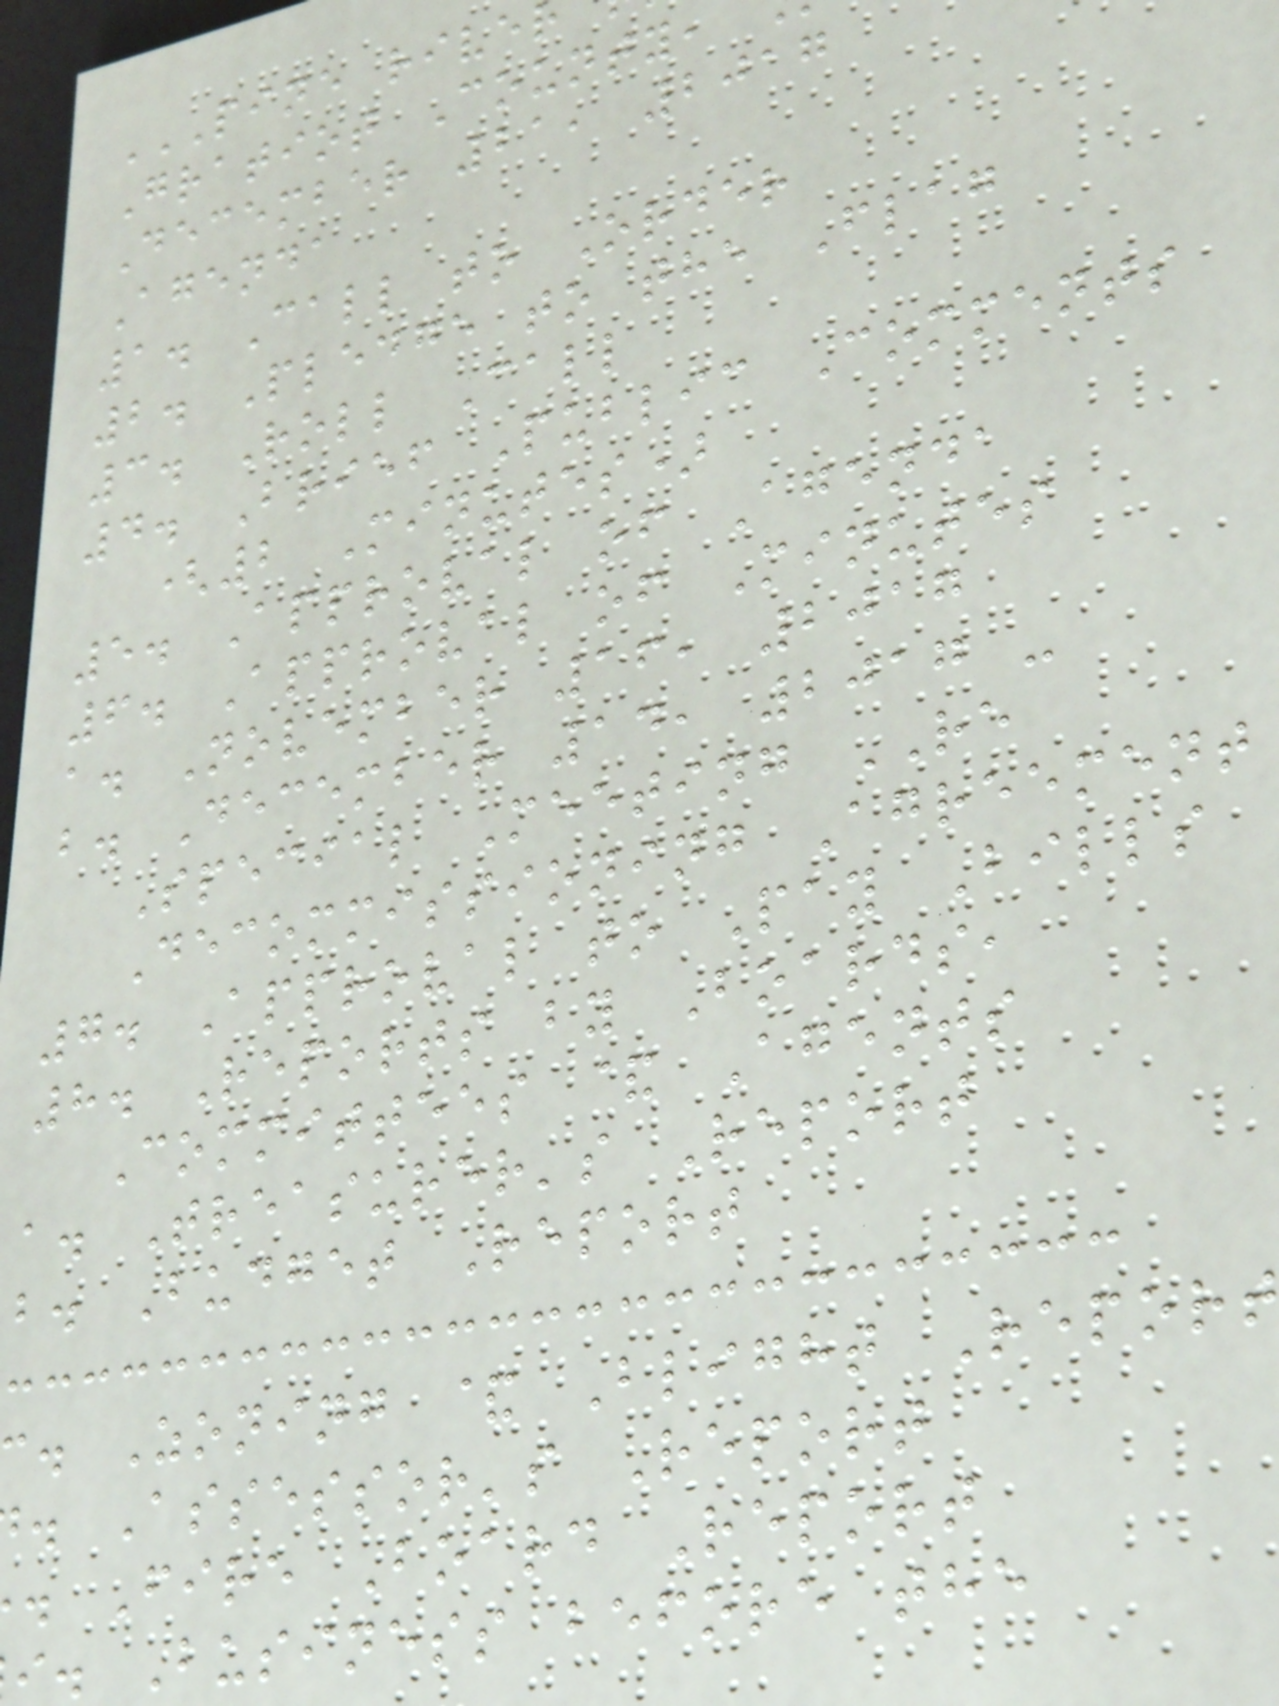Gratiot County,
December 21, 2017
Agenda
1. Call to Order
2. Pledge to the Flag
3. Roll Call
4. Brief Public Comments
(2 Minutes)
5. Approval of Agenda
6. Approval of Minutes
a. November 16, 2017
b. December 14, 2017 -
Special Meeting RE
Decommissioning Agreement
7. Approval to Pay Bills
8. Reports by Boards,
Committees & Agents
a. Treasurer's Report
b. Budget Report
. Zoning & Blight Report
. Assessor's Report
. Fire Board Report
i. Business before the
